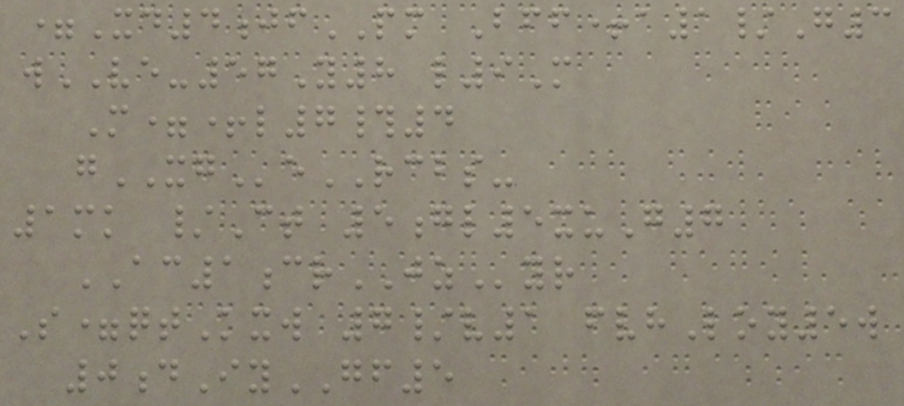=Xd4jfPM Bff+a1/G3
wVE-57Y8 l9M
M=+l7#4
gXGeRCBS-
1mk /Ct 5gl5xuG7
AC1crJZyr
S=qtKxw 7/v1 fvhLoy5w
0dIyGF5
